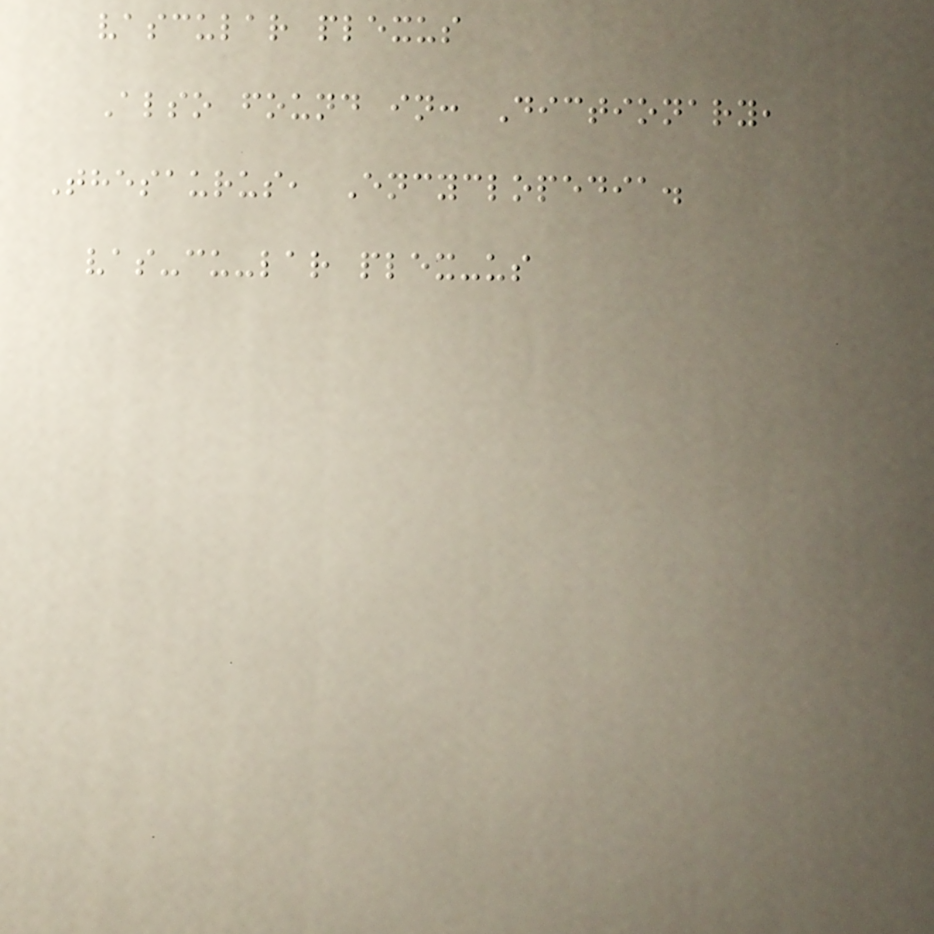vascular plexus
Also found in: Dictionary,
Thesaurus, Encyclopedia.
vas-cu-lar plex-us
